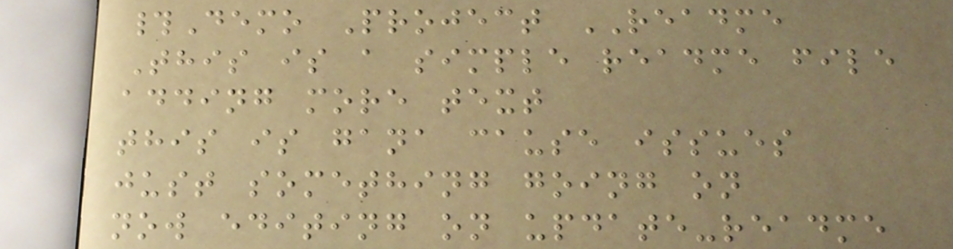#Demo Project README
This is a simple readme file
adding more text
this is gana cause issues
just something going on
now editing on update-readme
